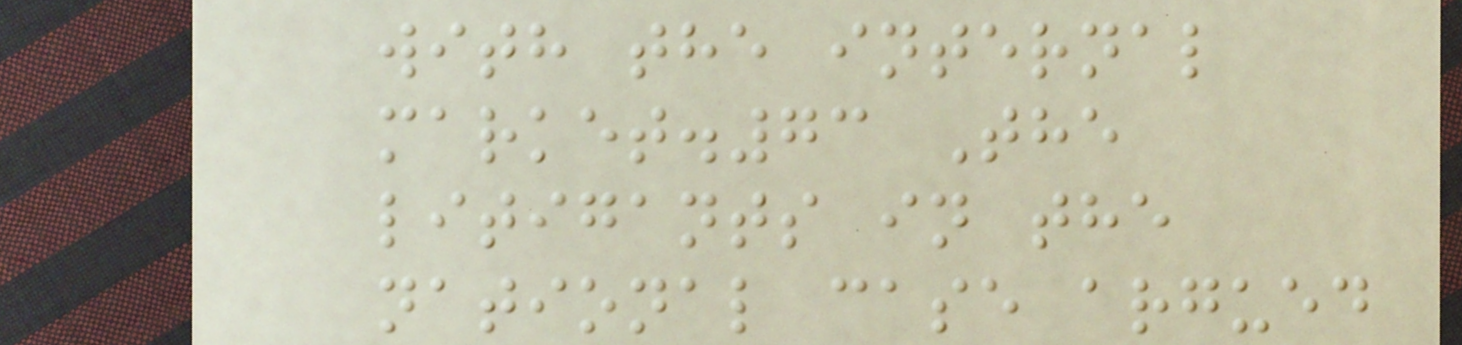with the internal
market.73 The
litigants in the
national case argued
